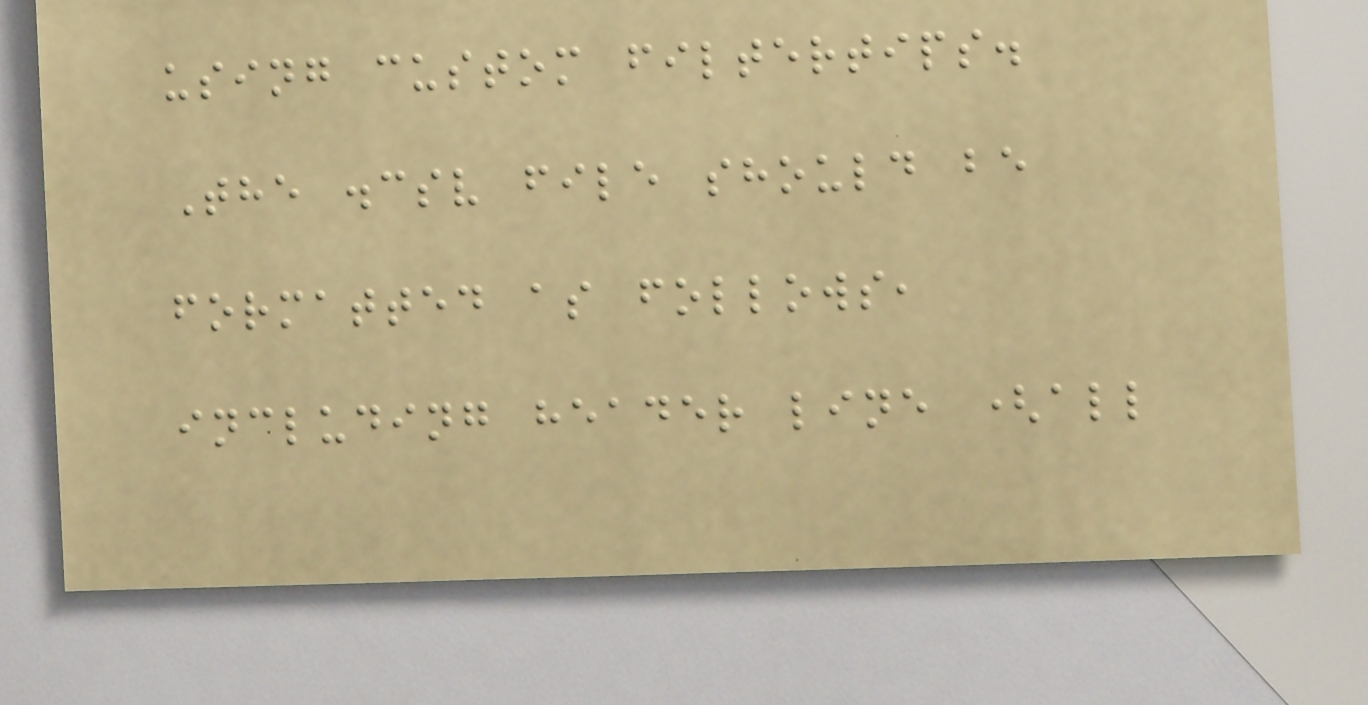using custom filtertips.
The .csv file should be
formatted as follows,
including header line (all
